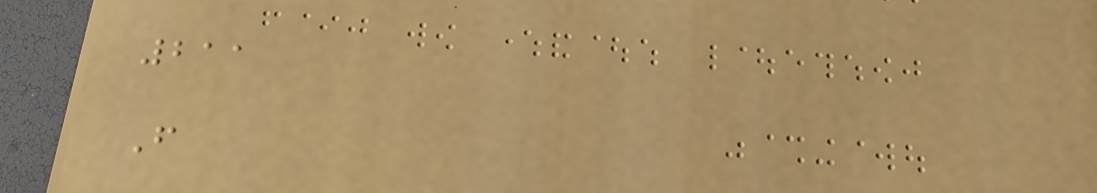211
F
